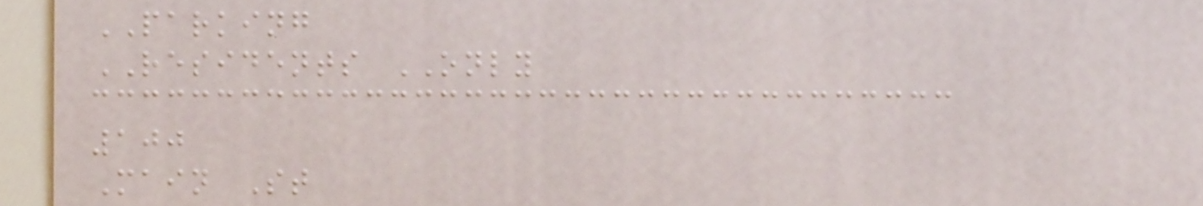PARKING
RESIDENTS ONLY
100
Main St
